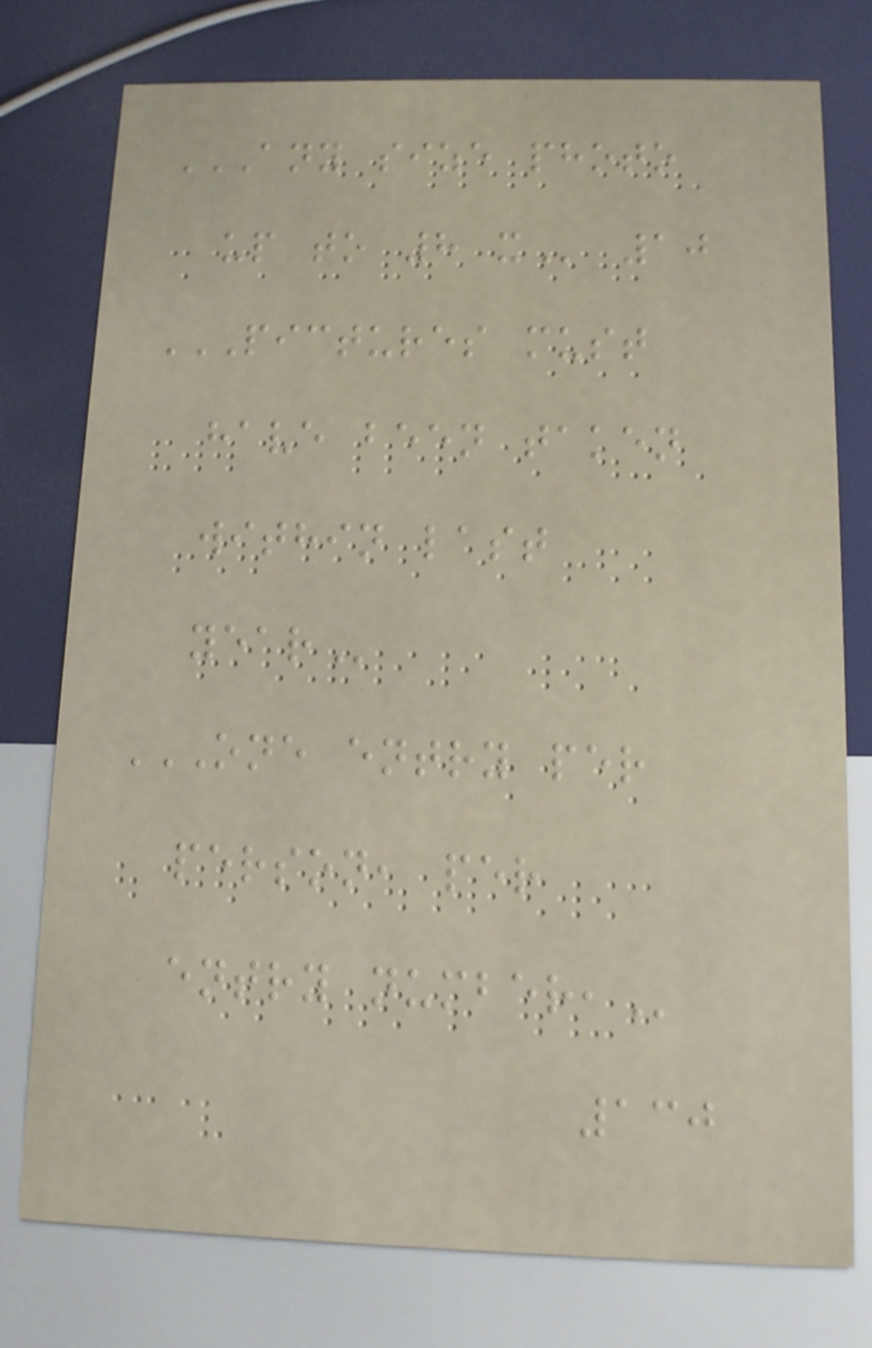ANY SIZE PHOTO
UP TO 8 X 10
PICTURES MUST
HAVE BEEN TAKEN
WITHIN LAST
YEAR
ONE ENTRY PER
PERSON, PER
ENTRY NUMBER,
130
